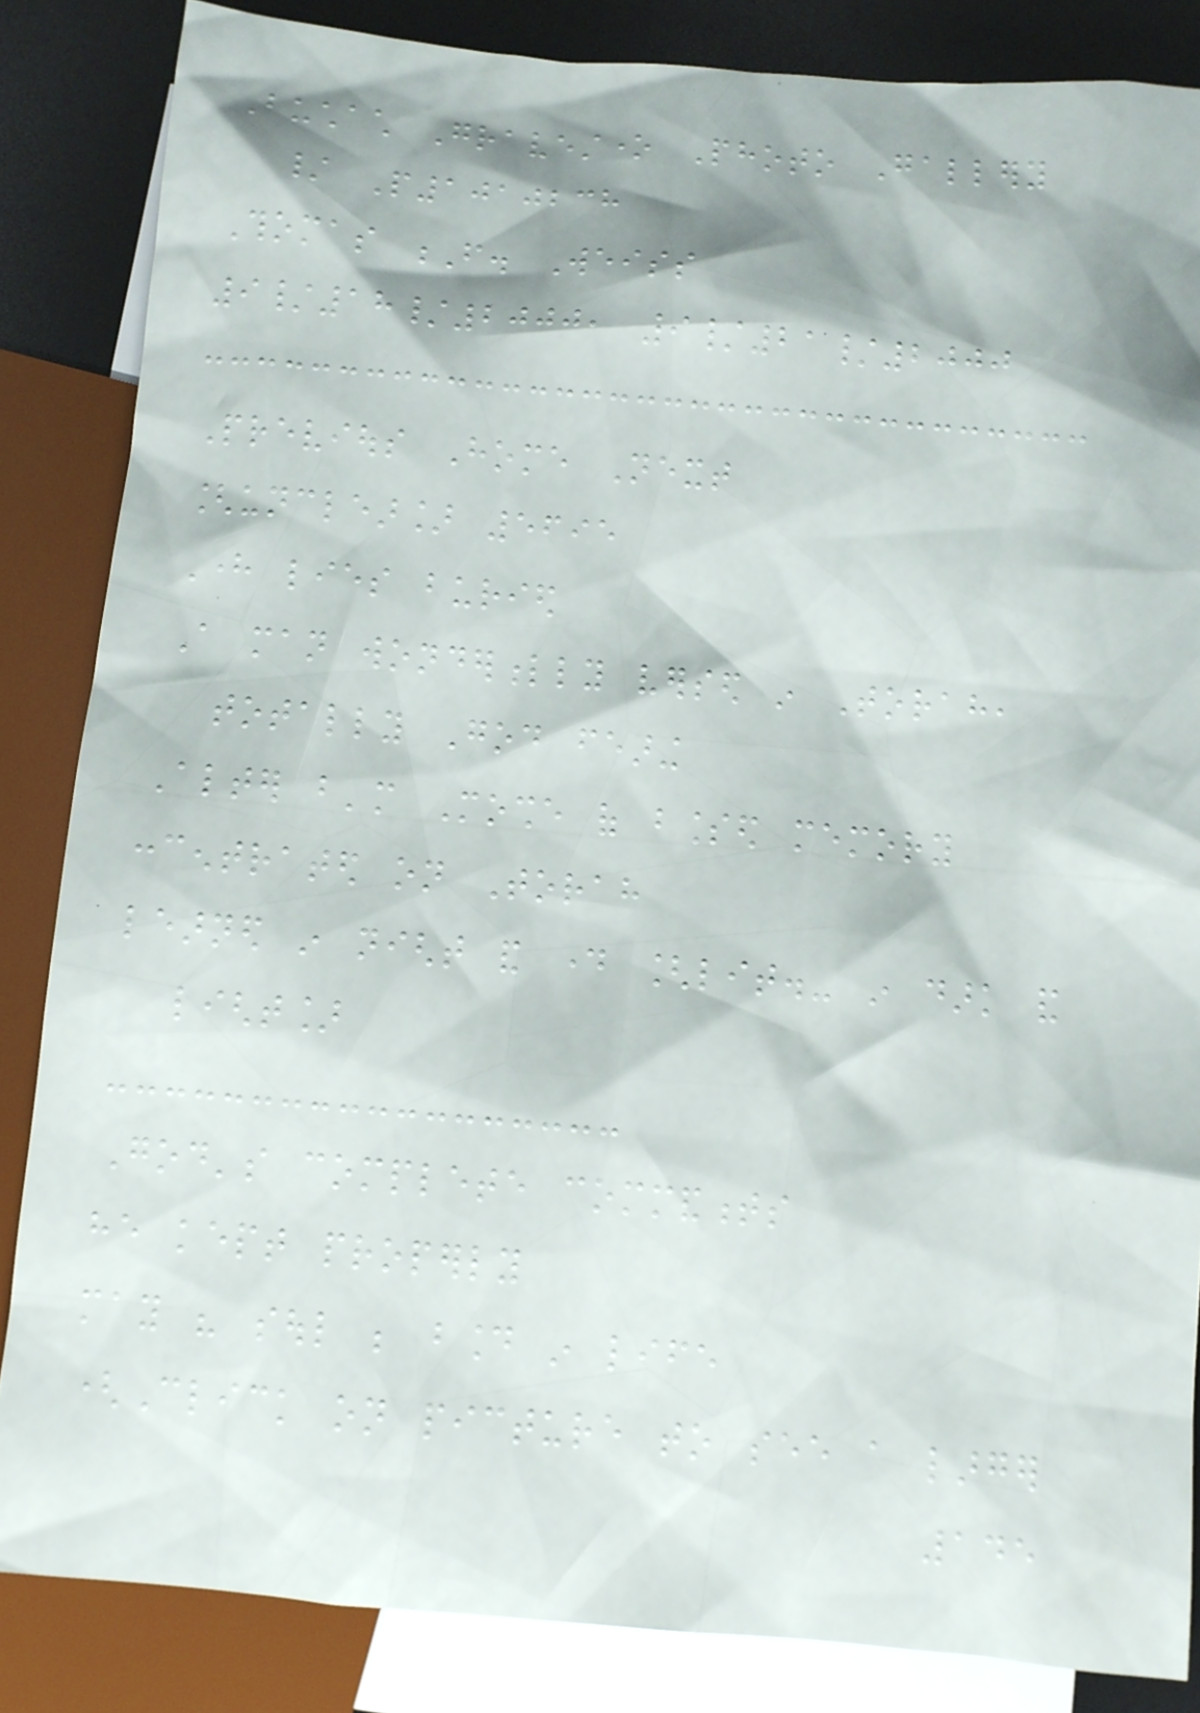Buchach Gravestone Photo Gallery
/ P1010238
Thomas F. Weiss
9/18/2000, 9/21/2000
Previous Home Next
[unclear] 5695
Here lies buried
A man wonderfully versed in Torah,
totally God fearing
Alter b'm Moshe of blessed memory
concentrated on Torah
learned in night and day [lit.- in dark and
light]
God's complete commandments
he kept properly
may his soul be bound in life
(Click on picture to see a larger
145
